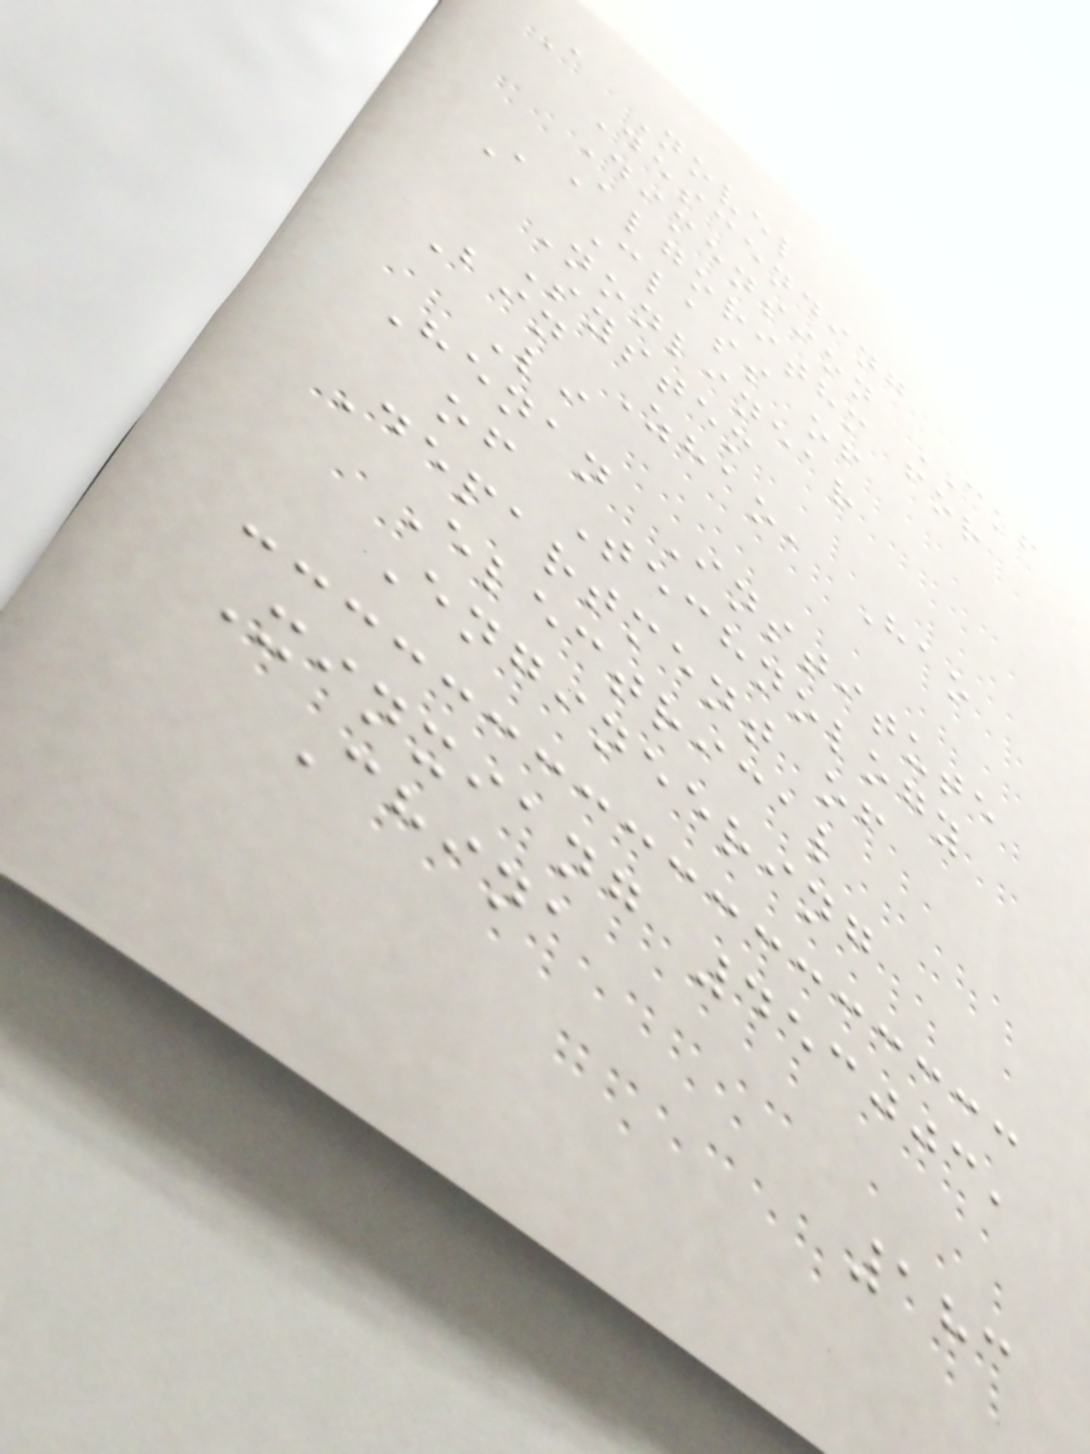A Novel
Descending
Dimension CKF
Algorithm for
A Class of
Nonlinear
System
Bin Zhao, Hao
Li
Henan Institute
of Technology
Department of
Electrical
Engineering
Xinxiang 453003,
China
183
